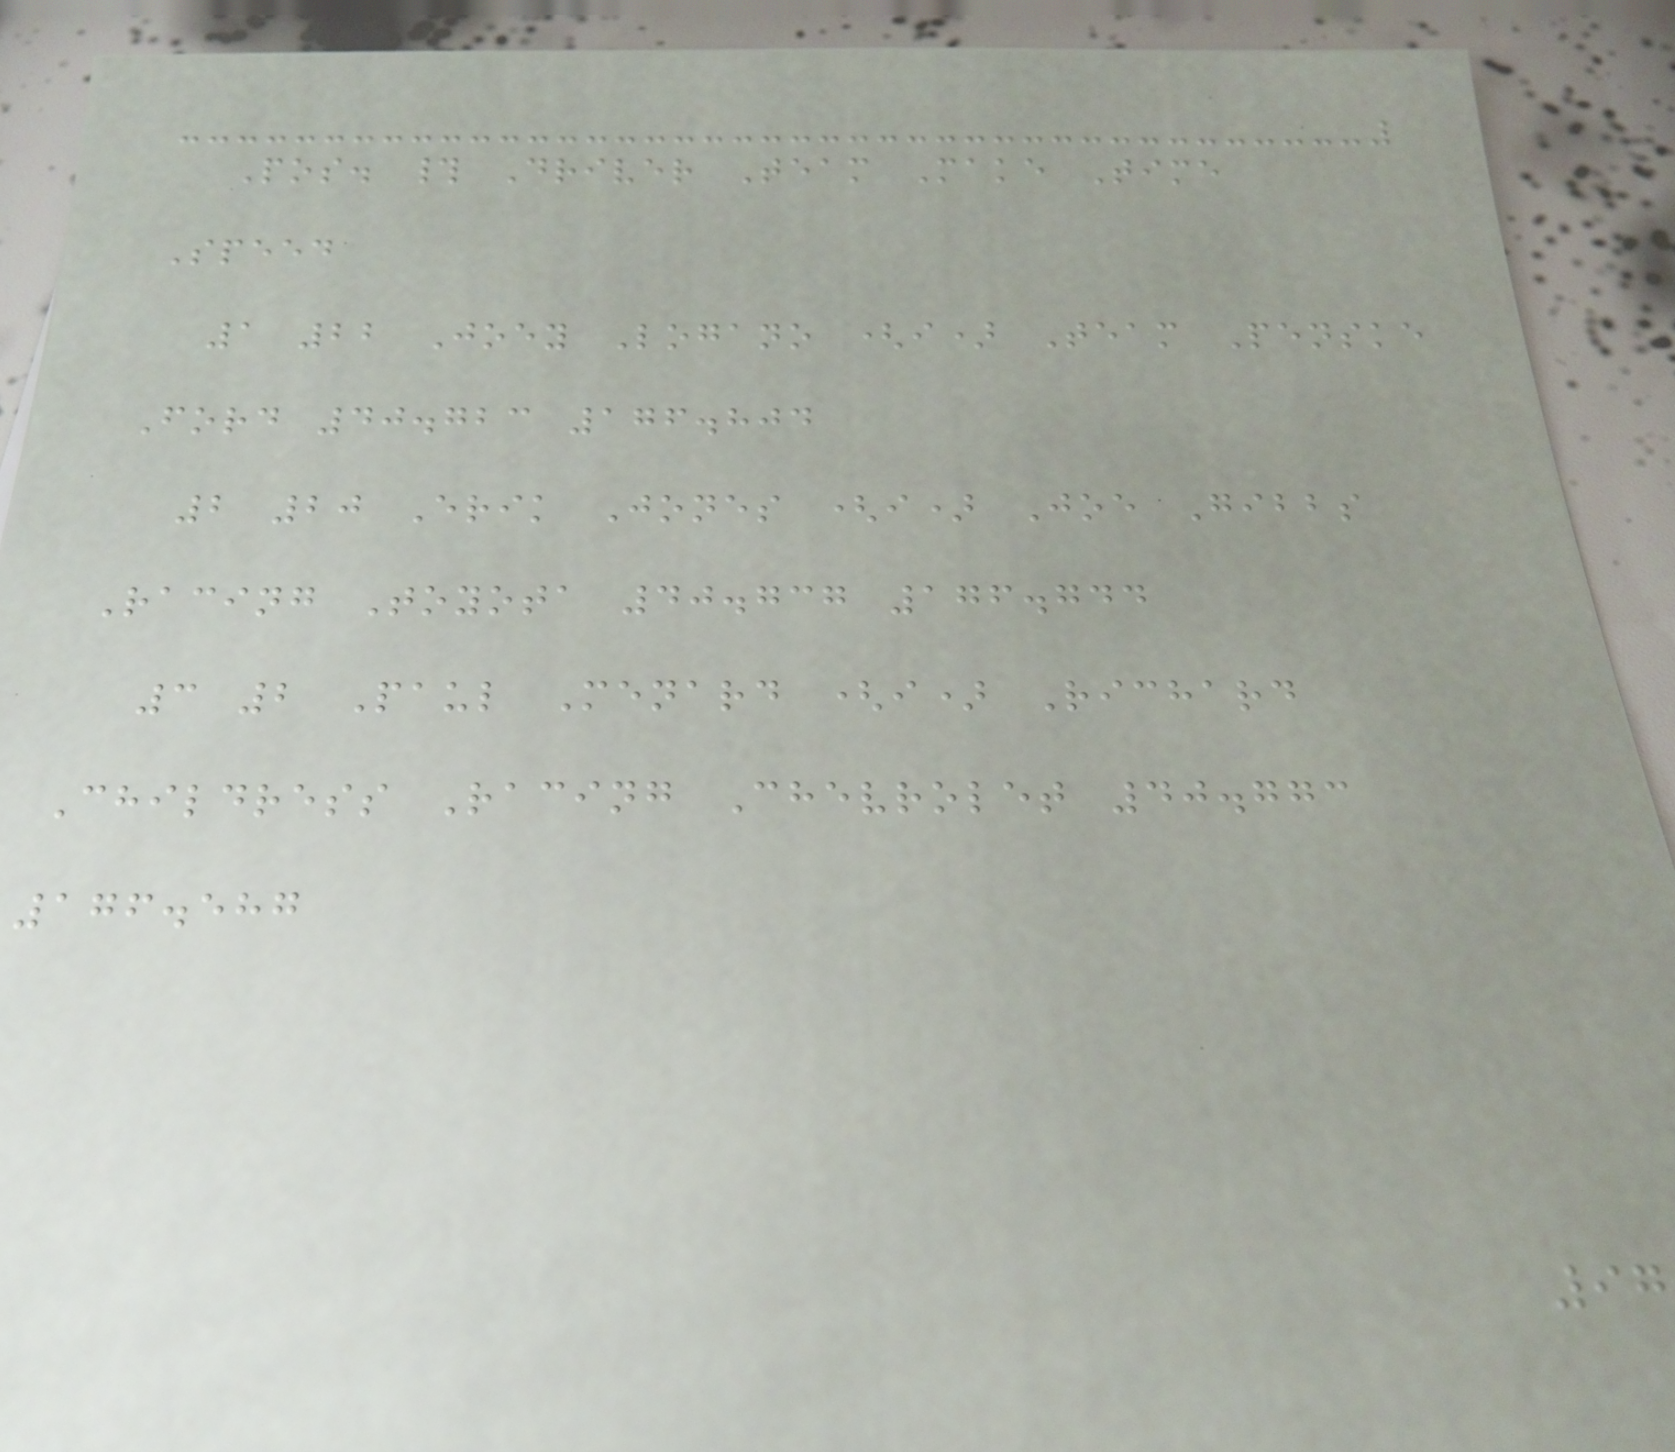Pos. # Driver Team Make Time
Speed
1 22 Joey Logano (i) Team Penske
Ford 40.723 176.804
2 20 Erik Jones (i) Joe Gibbs
Racing Toyota 40.737 176.744
3 2 Paul Menard (i) Richard
Childress Racing Chevrolet 40.773
176.587
97
